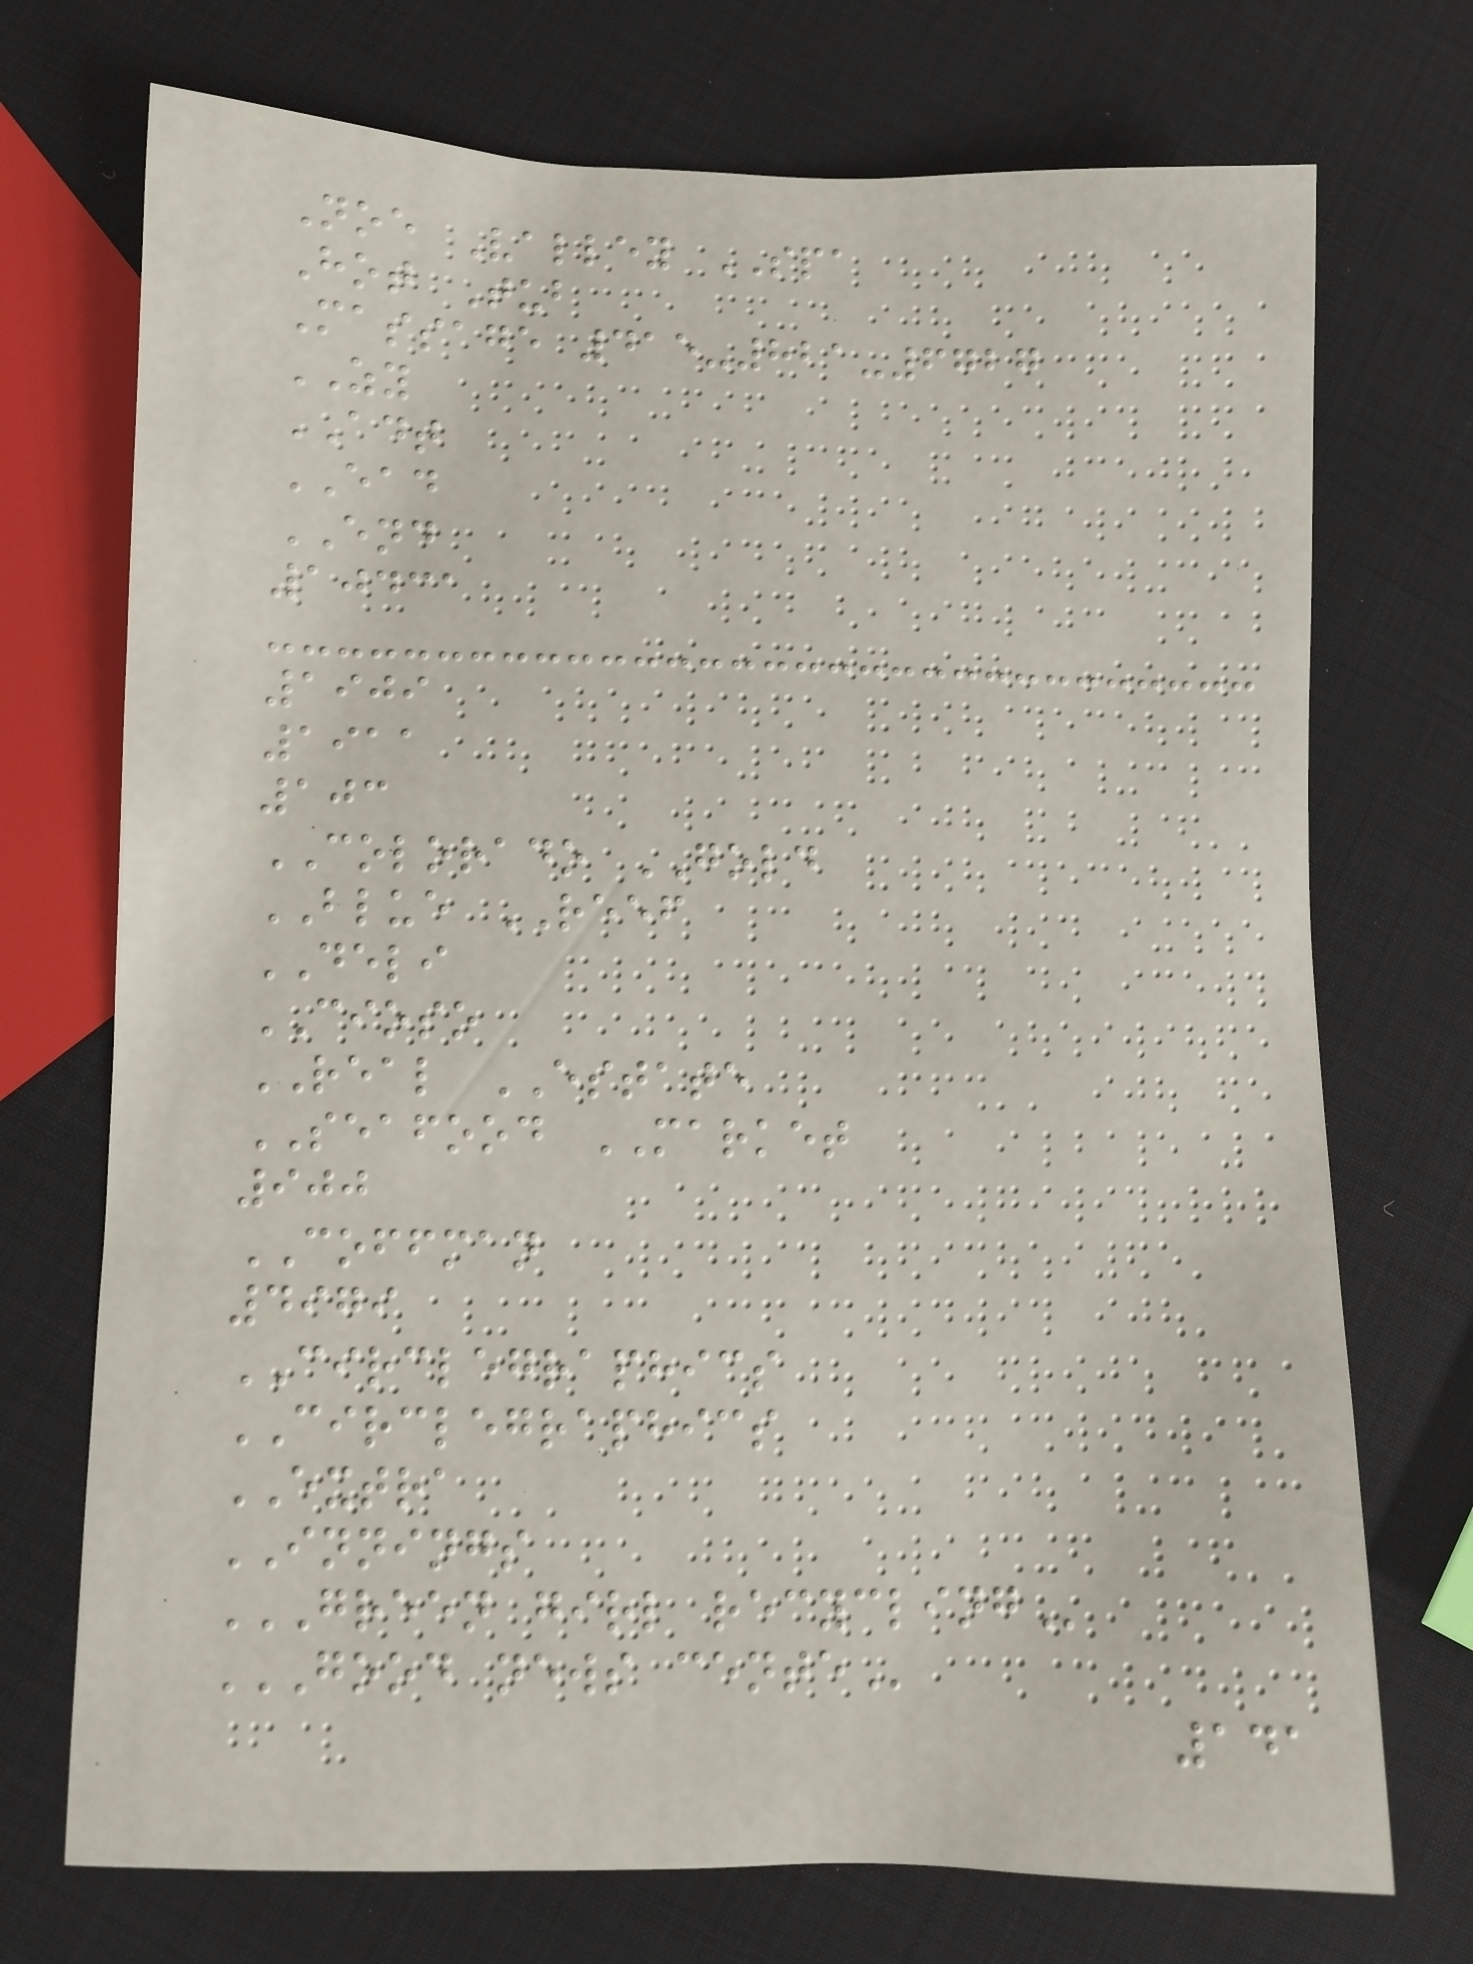Noe Valley SPA
Hot Tub
Massage 415-821-6727
ZY
ADT
EAD
END
10431
1909
1911
103
COLORADO GOLD
BLUE REEF
DELI
CIOSO
REAL ESTATE
SEAFOOD MARKET
900
COFFMAN
4979
CIRCLEGRAPHICS
CIRCLEGRAPHICS
EXTRA
INNINGS
GREEN GIRL RECYCLING
GOOD NEWS CENTE
141
